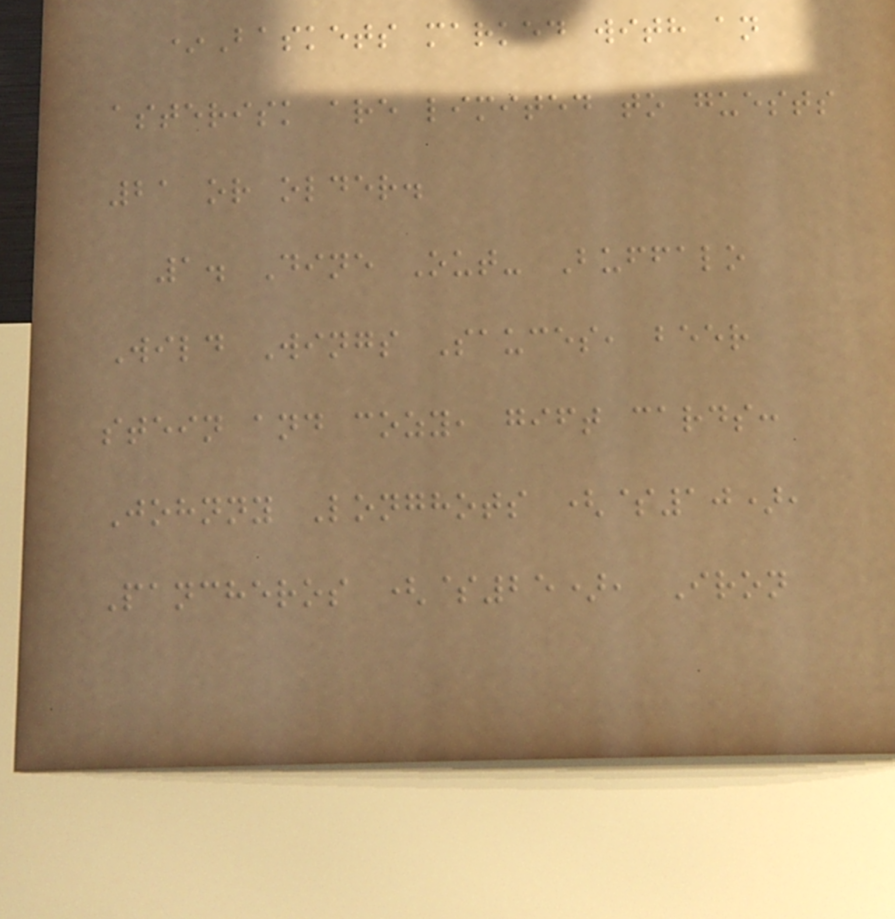*Baskets marked with an
asterisk are limited to guests
21 or older.
1. Dine Out- Buffalo
Wild Wings Sauces, beer
stein and cozy, gift cards:
Johnny Longhots ($10),
Pancheros ($25), Iron
